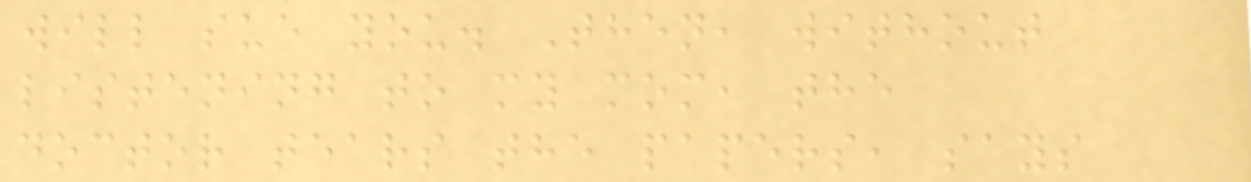will sue you. Then, without
listening to my mom, the
doctor tears the papers, says
